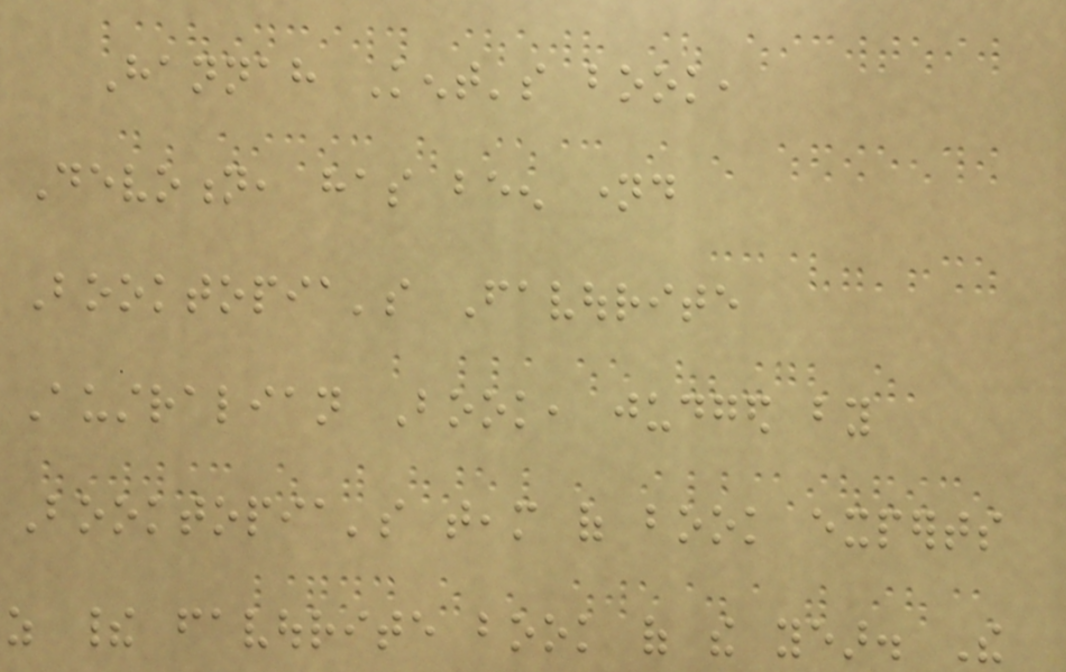Hannah Kent's book,
Devotion, has been named
Booktopia's Favourite
Australian Book, judged by
Booktopia's team of book experts
as their favourite book of the year. The
